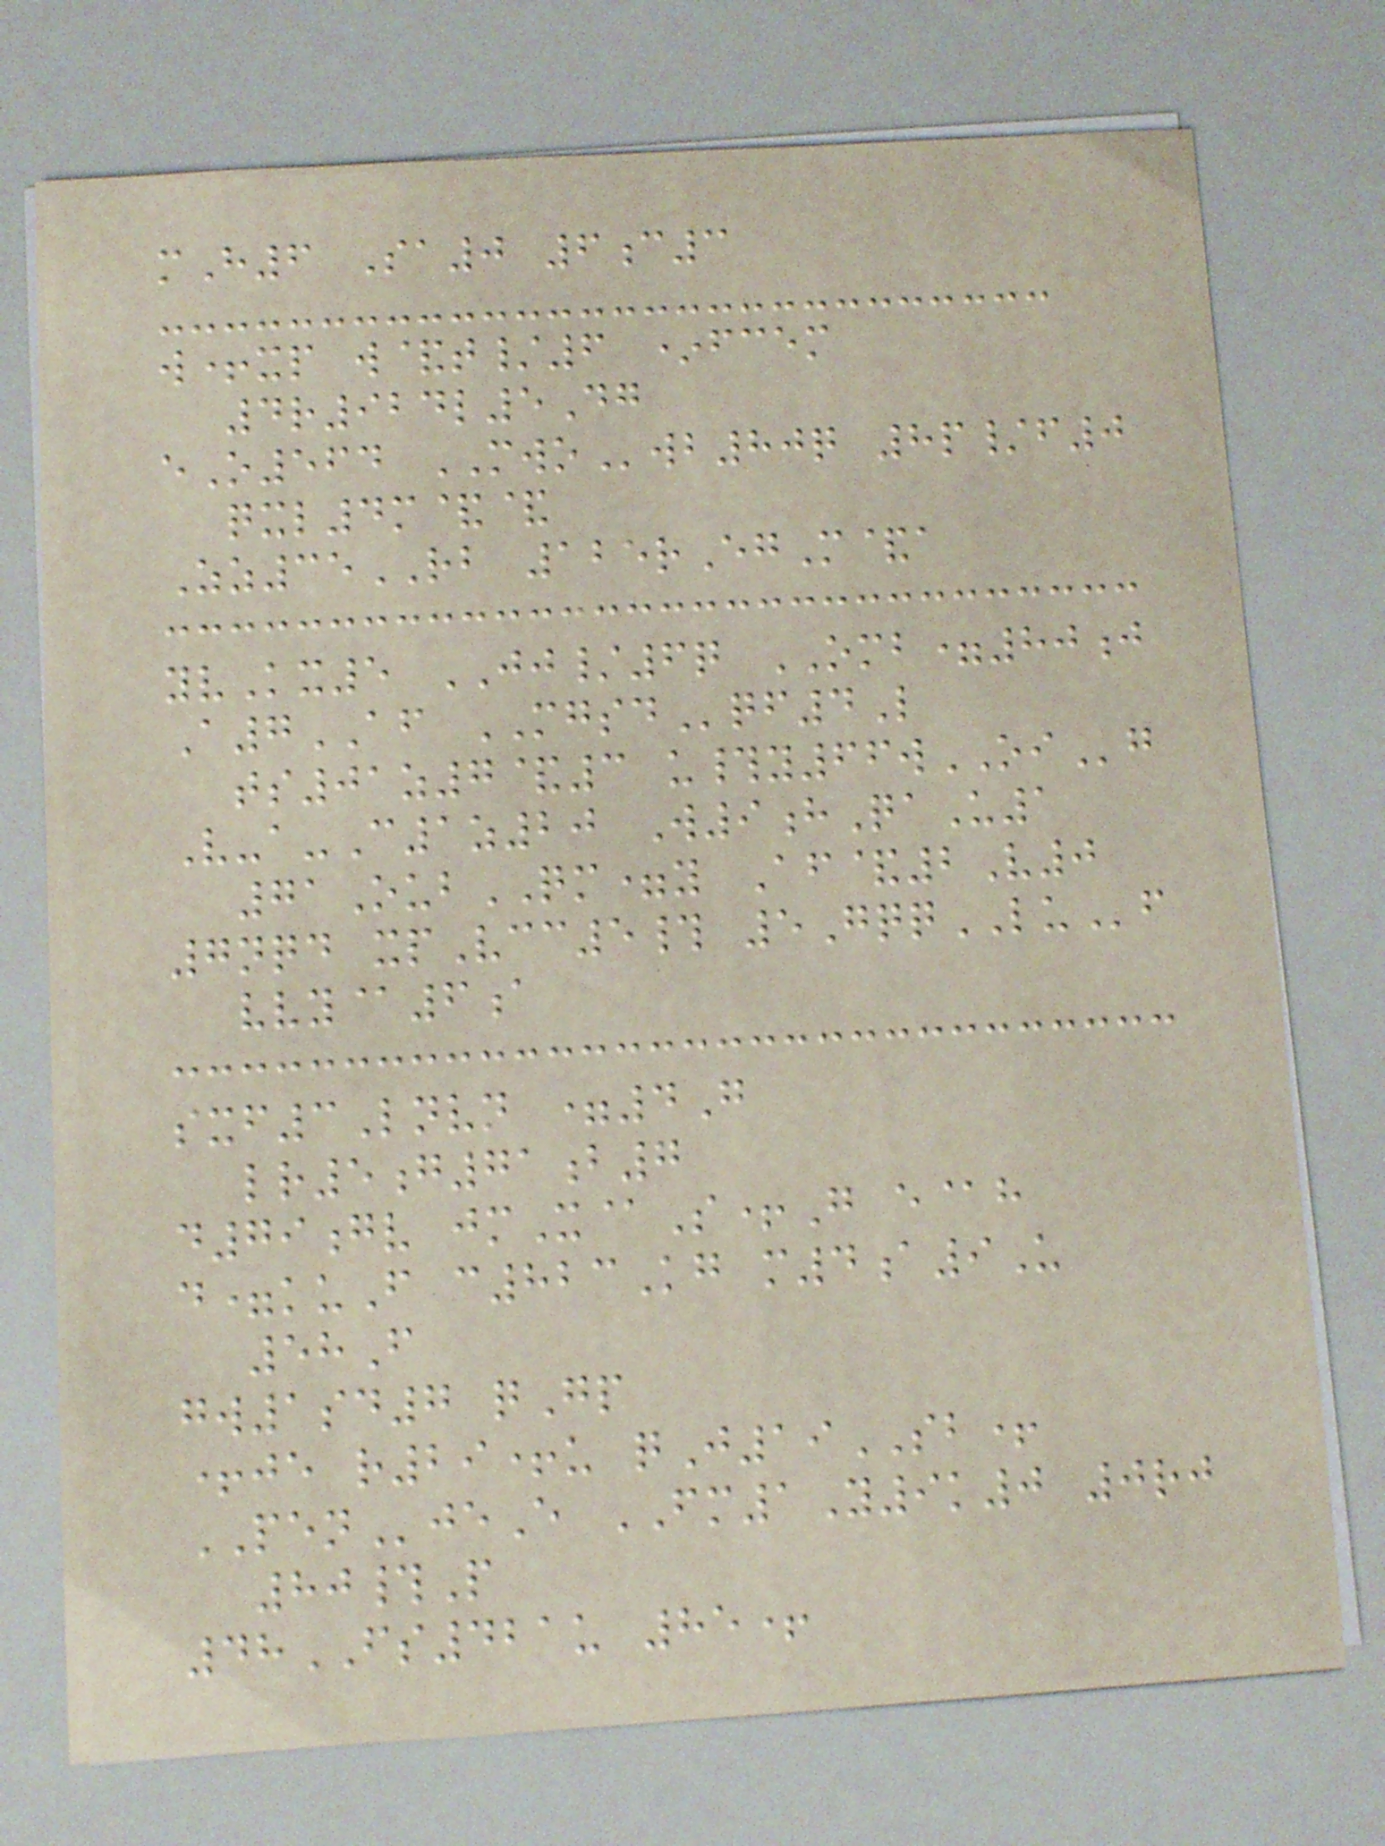mH6 Sa0 6c3
w+xp w&t/6 *fcem
4r924l5Dg
eO564 MWOwb80q 8p/f0
qxl4m&&
Zz35RB 125rEgM&a
yvKx5 JJ/6q OMB=80j
A7AF MGSDqf4L
ts01z7&3 u#y66wOIg
V-a-C1z20 W9hQaU1
71OubQM=y Af&2V0
7nqd xpVcc5# 5GqqLUf
vvy@6a
sxf3Lnvn =4G
lr5g71b7
d79gv jmX@S+G e@h
d=kuF c823Kg m4a9U
58F
gw1sd7 qGp
+je r29+u qJ19SB+
PENjeE FM1Y9k0 0rj
80#P
48FS421u 85+
